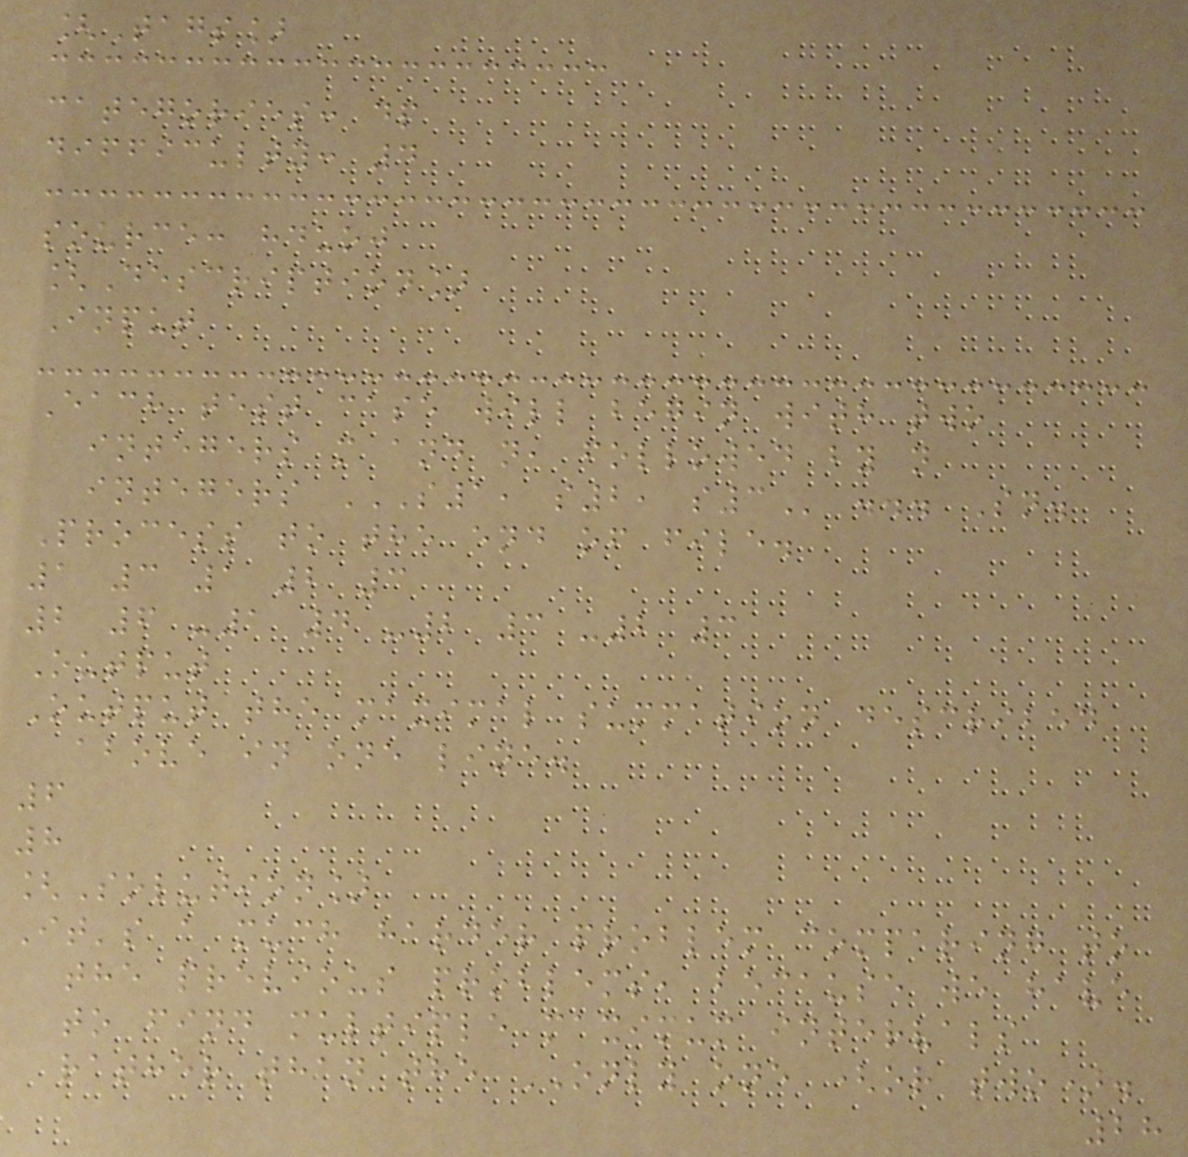[Tags]
categories: dp
difficulty: 4
source: hduoj
[Description]
Input
Each test case will begin with two
integers m and n, followed by n
integers S1, S2, S3 ... Sn.
Process to the end of file.
1 3 1 2 3
2 6 -1 4 -2 3 -2 3
Output
Output the maximal summation described
above in one line.
6
8
[Solution]
It's a much harder problem comparing to
the previous problems, because we have
to find multiple maximum intervals
rather than the ONLY one (or two).
28
